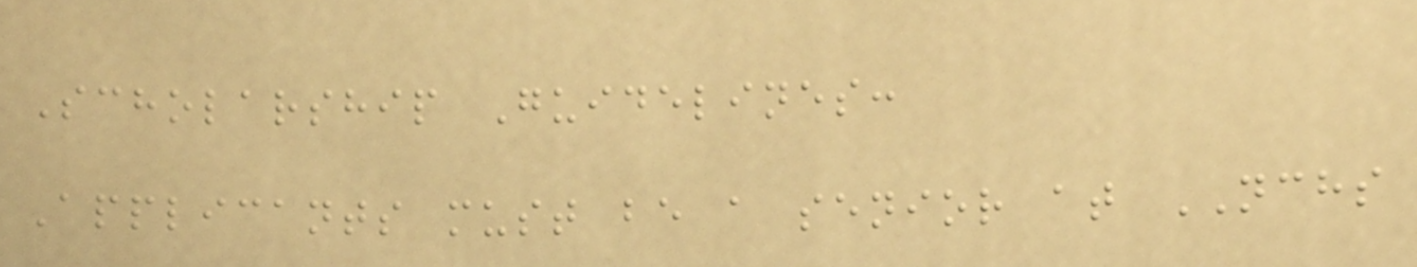Scholarship Guidelines:
Applicants must be a senior at NCHS
